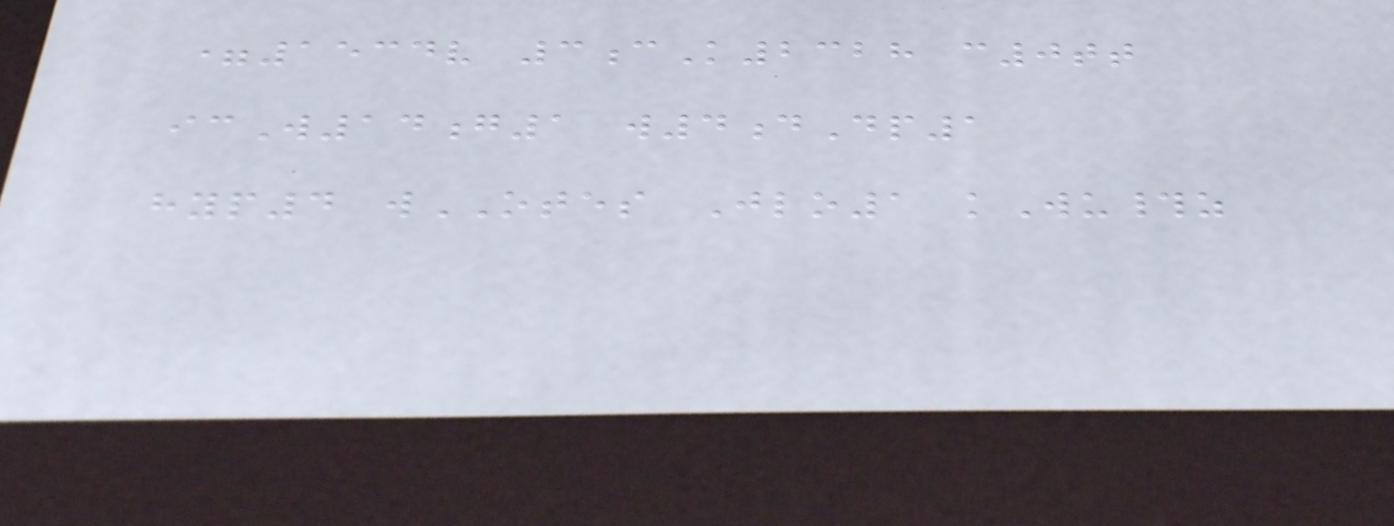=1534v 3cK2328 c0tt
icW14g1 w4dDp1
hyp4 wOTES Jlo1 kWu#z
